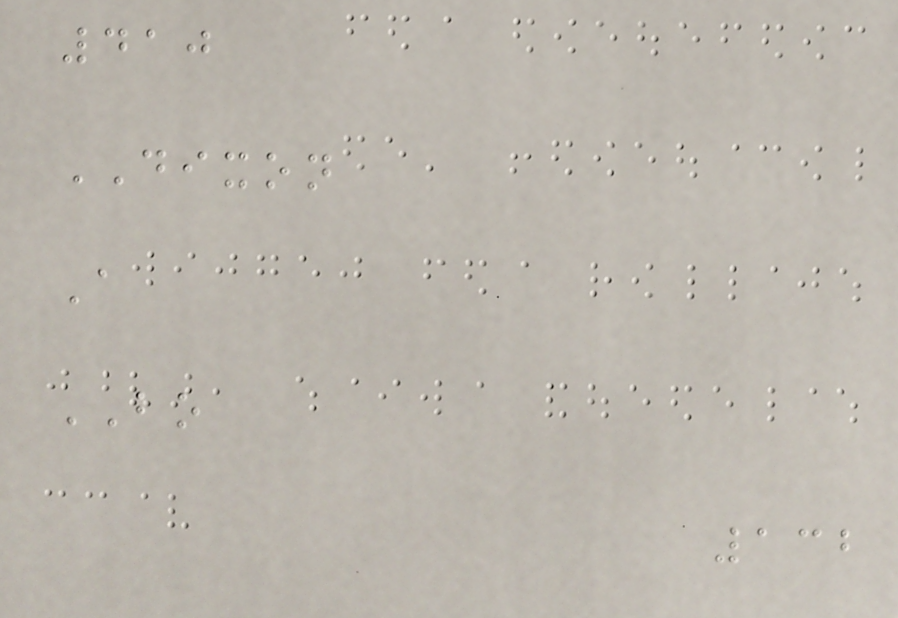410
DIXON
A
BO
132
